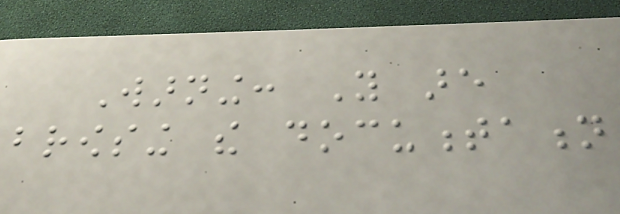Warning: You are
browsing the documentation
